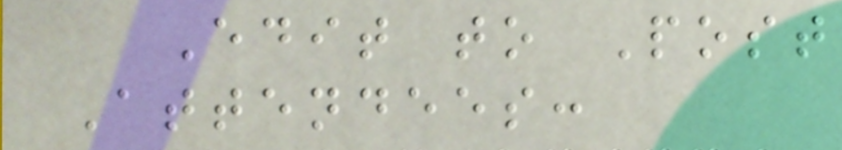Edit to Post
Attendees:
